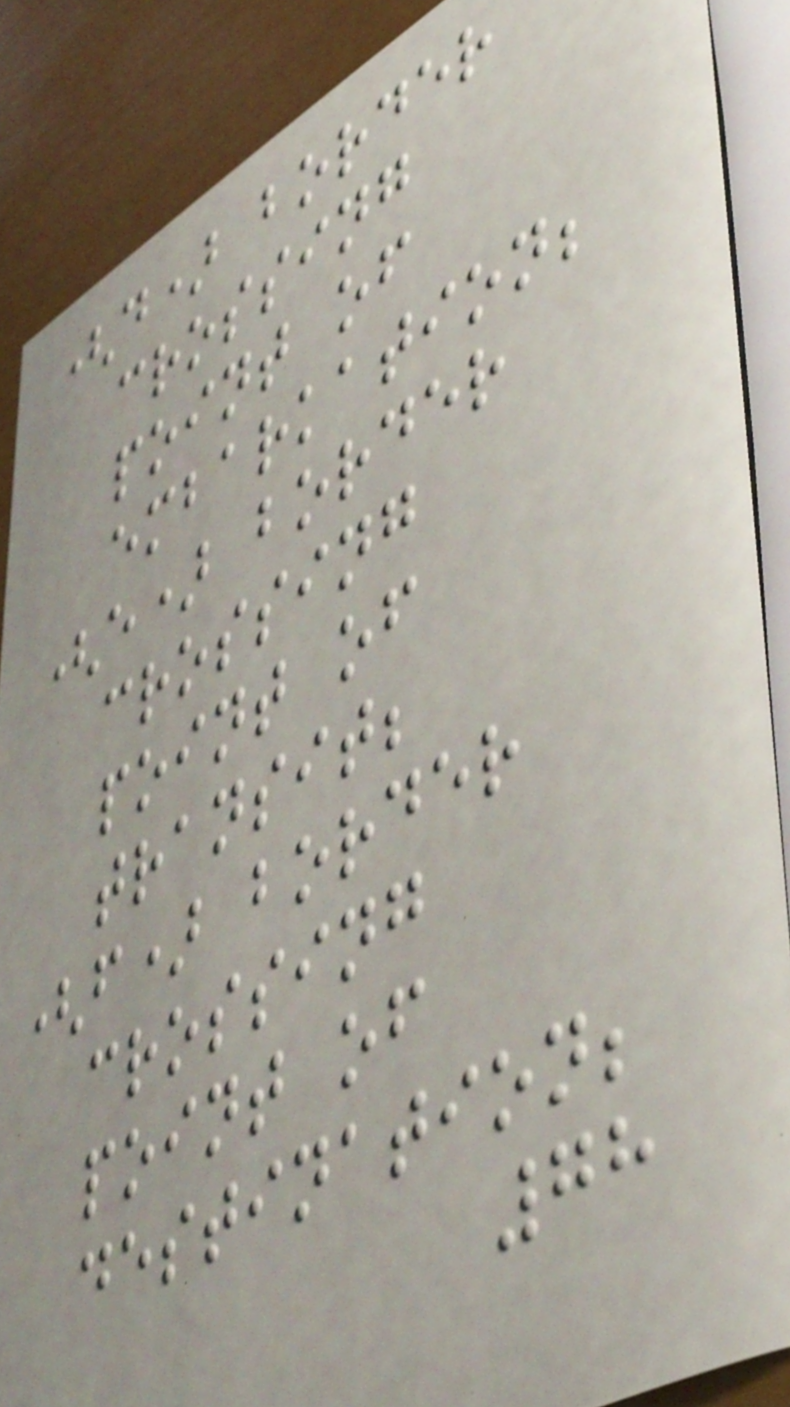(d) border
crossing
point of
embarkation;
(e) border
crossing
point of
transit;
(f) border
crossing
point of
destination;
78
